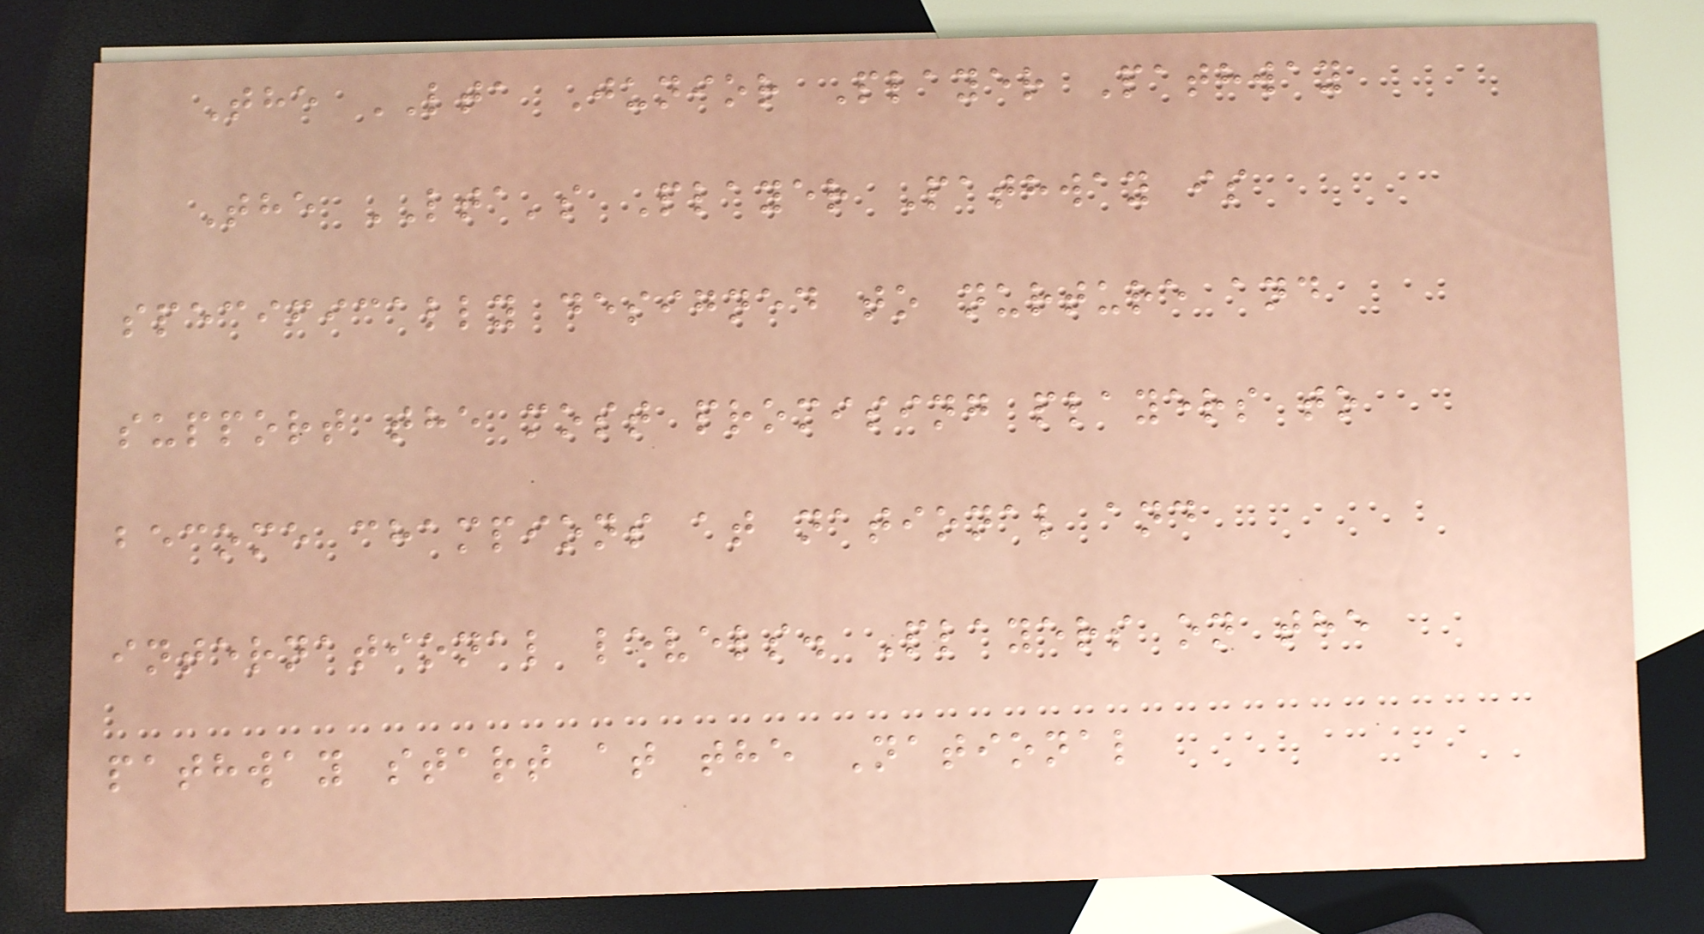The LTA Junior Player Pathway
The LTA's Player Pathway is
specifically designed to nurture and
support the most promising players to
become champions at national and
international levels. Players on the
pathway start at the National
